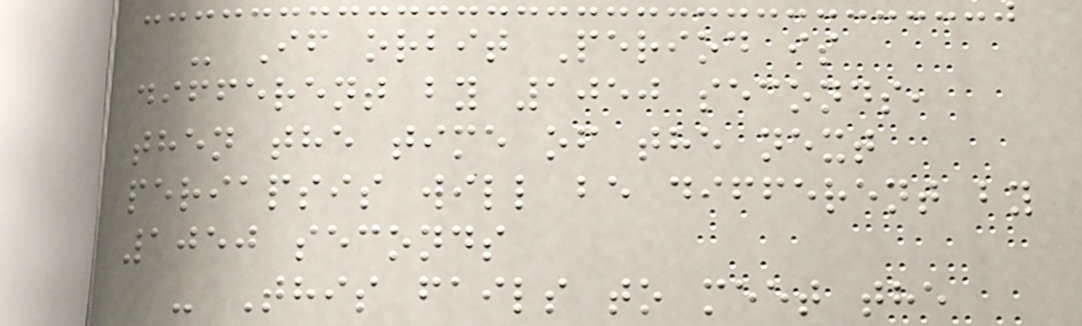- If orbit Period is
different by 1050 seconds,
then the time of the next
periapsis will be different by
1050 seconds
- This fails to meet the
